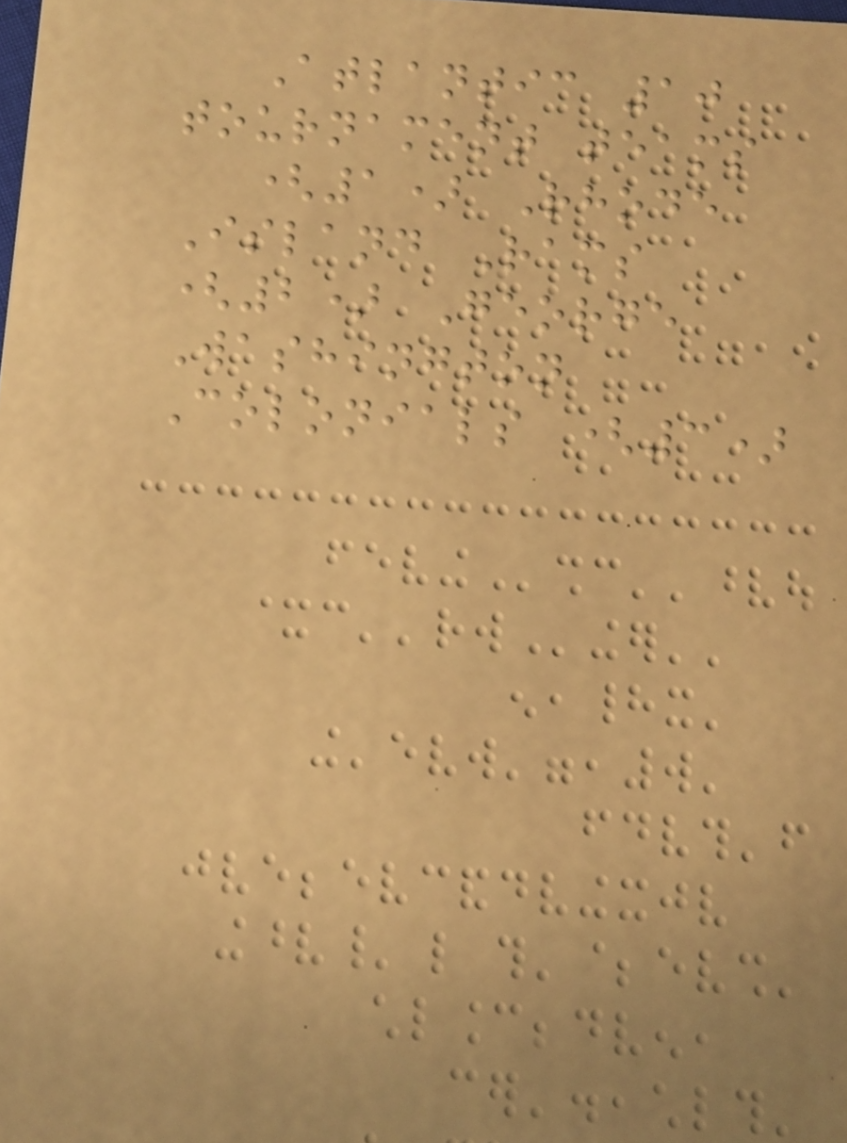Atlantic 10
tournament teams
(1) Rhode
Island Rams
(2) George
Washington
Colonials (3)
